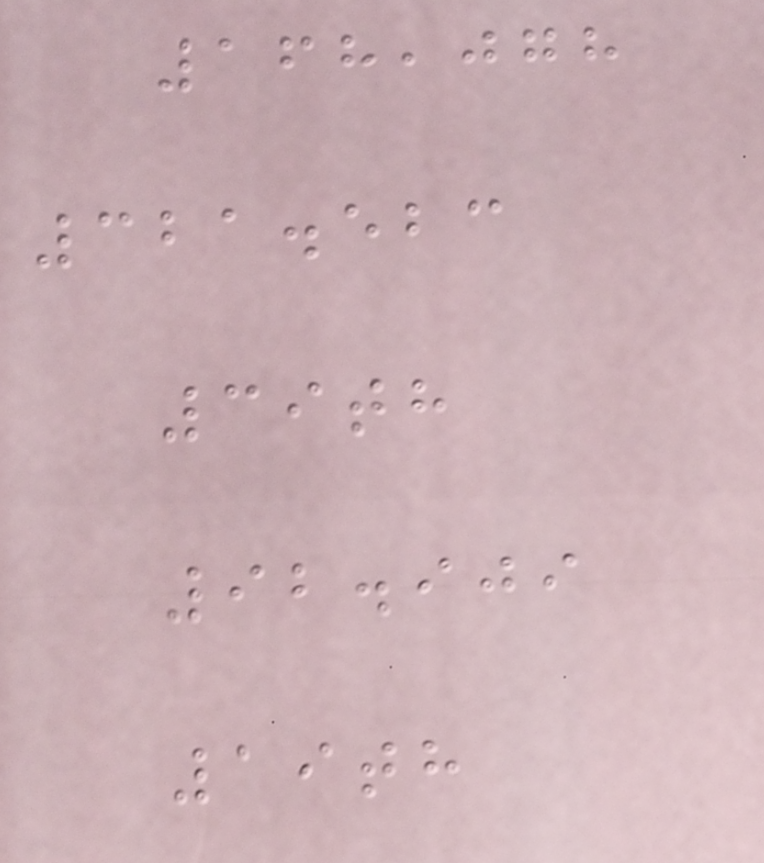168,078
321.523
39th
92.909
19th
